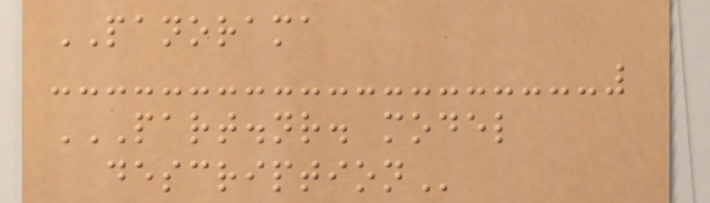PANORAMA
PART.NR. MODEL
DESCRIPTION
